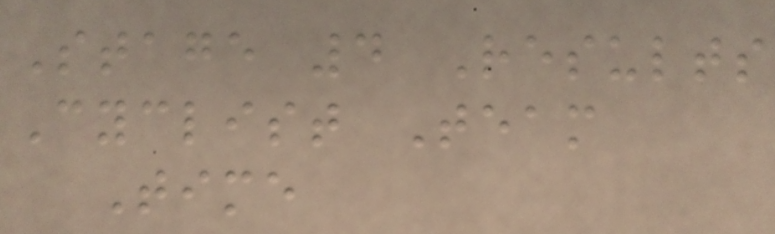Stage 4 Results
Cyclist Team
Time
